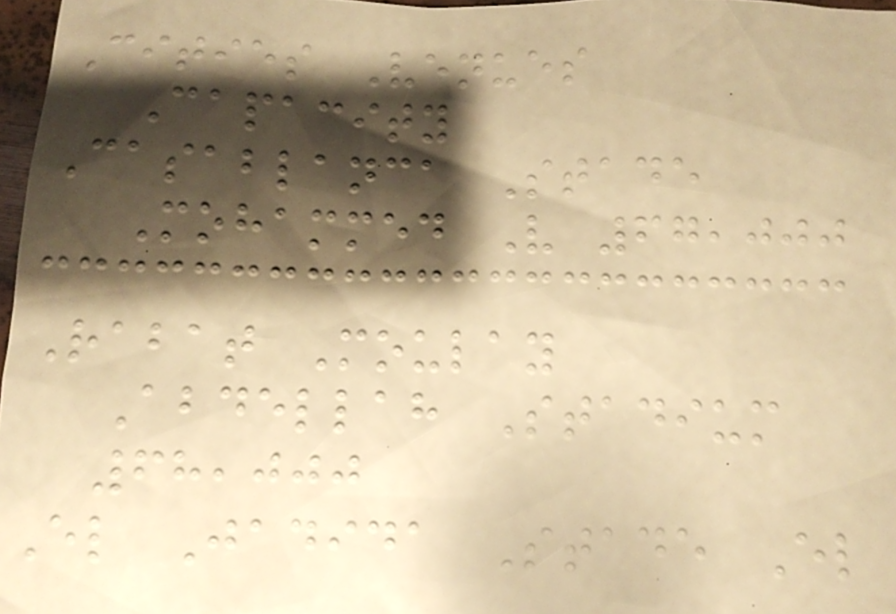Cities Venues
Capacity
Casablanca Stade
Mohammed V 67,000
Rabat Moulay
Abdellah Stadium
68,000
El Jadida Stade El
